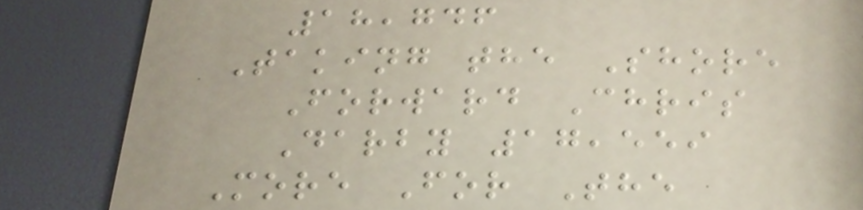18,746
Taking the Shore
Forward Chris
Darby 17,559
More For The
